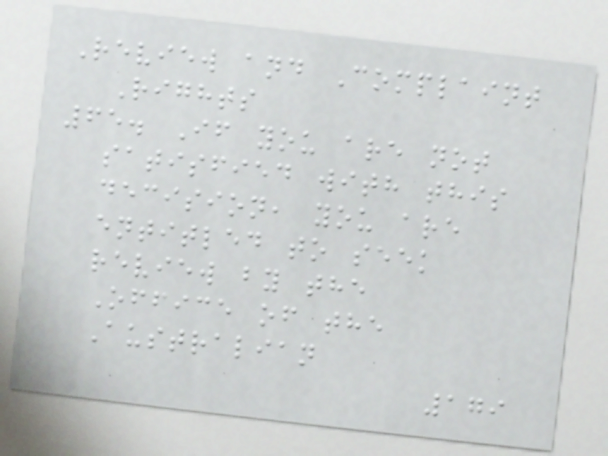Review and Complaint
Rights
65. If you are not
satisfied with this
decision, you are
entitled to seek
review by the
Office of the
Australian
179
